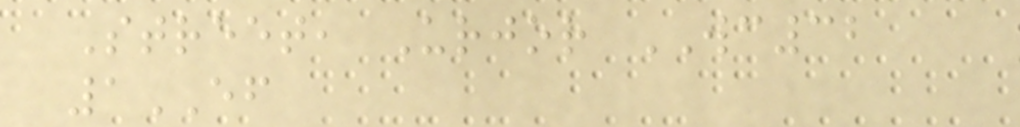Street, Urjor WC32
1EF
